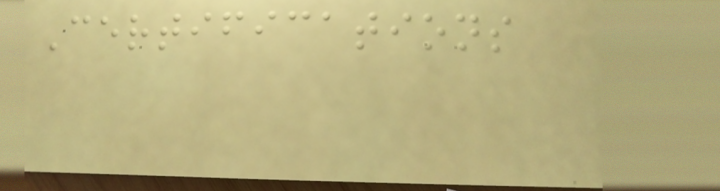Certifications
